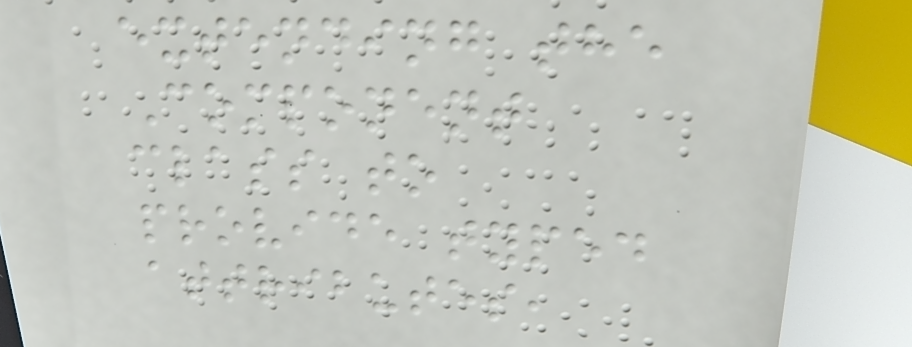extending the
Component
class to
provide typed
attributes,
